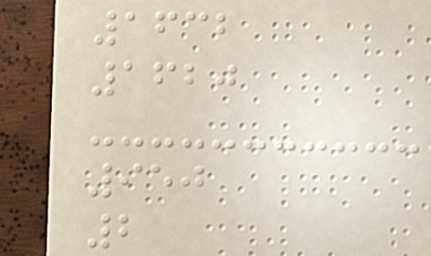1632
1620
950
2
